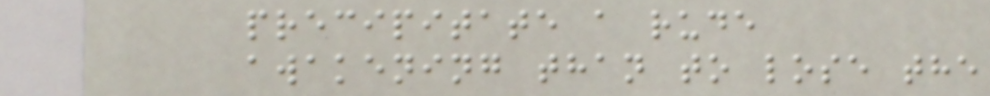precipitate a rude
awakening than to lose the
